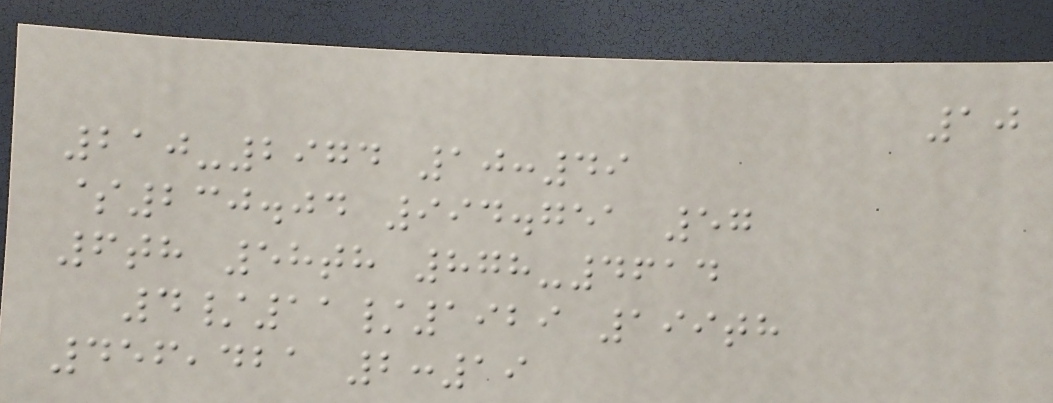10
210-2974 10:49
$230.04 994.751 57
6th 58th 878-4614
4/11/1929 199th
456,421 2:19
